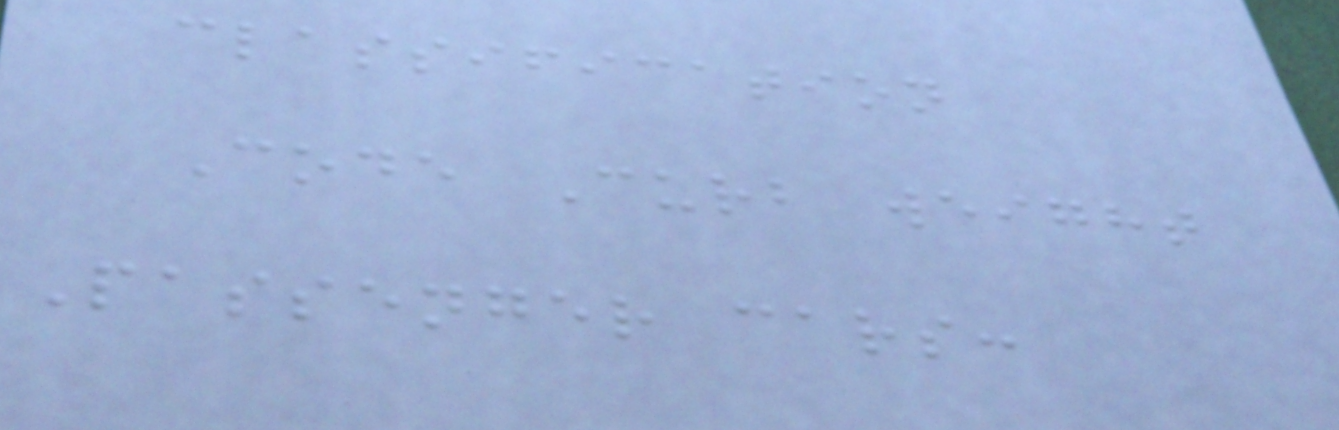classification
Code Curb weight
Passenger cars:
